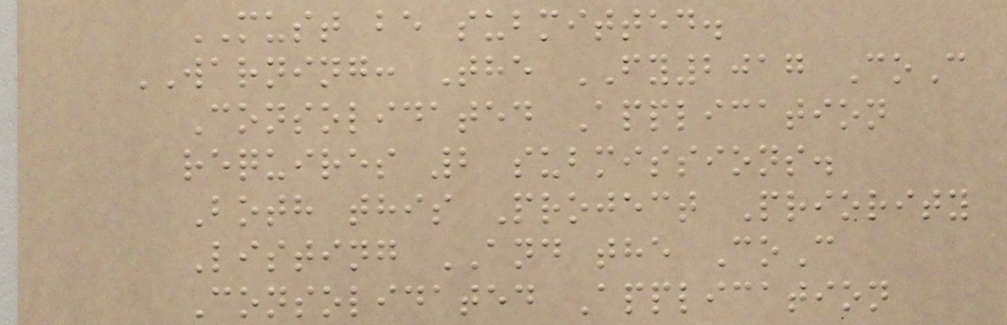MUST be submitted.
WARNING: The FY2017 CoC
Consolidated Application
requires 2 submissions.
Both this Project Priority
Listing AND the CoC
Consolidated Application
